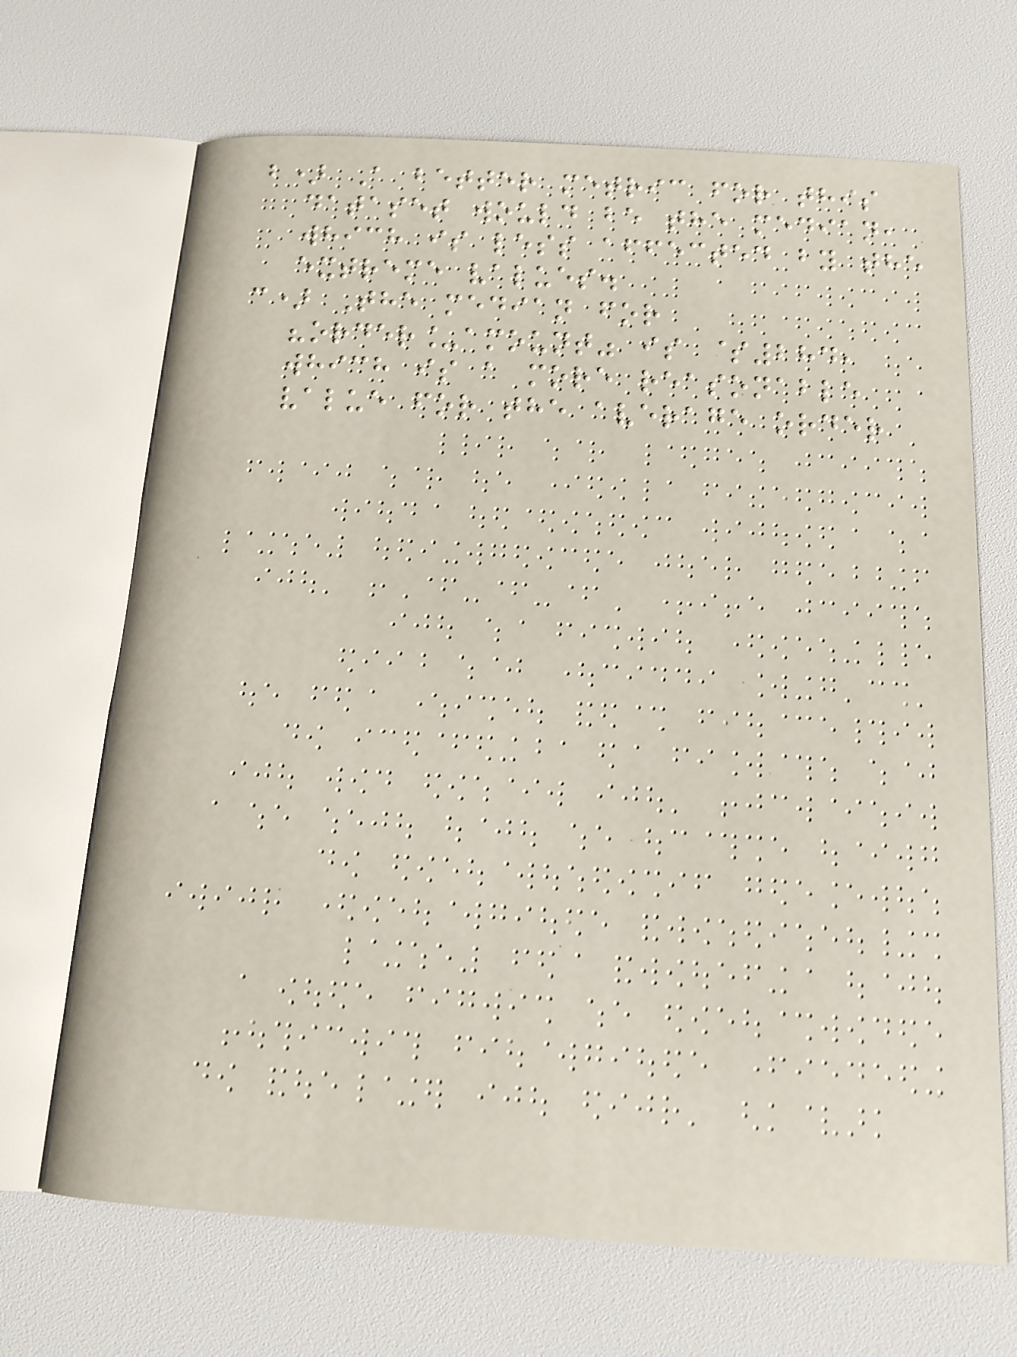b) A better metric for this
dataset would be the median,
which is less affected by the
extreme values.
c) The median for
"order_amount" is $284,
which is a more reasonable
value for the average order
